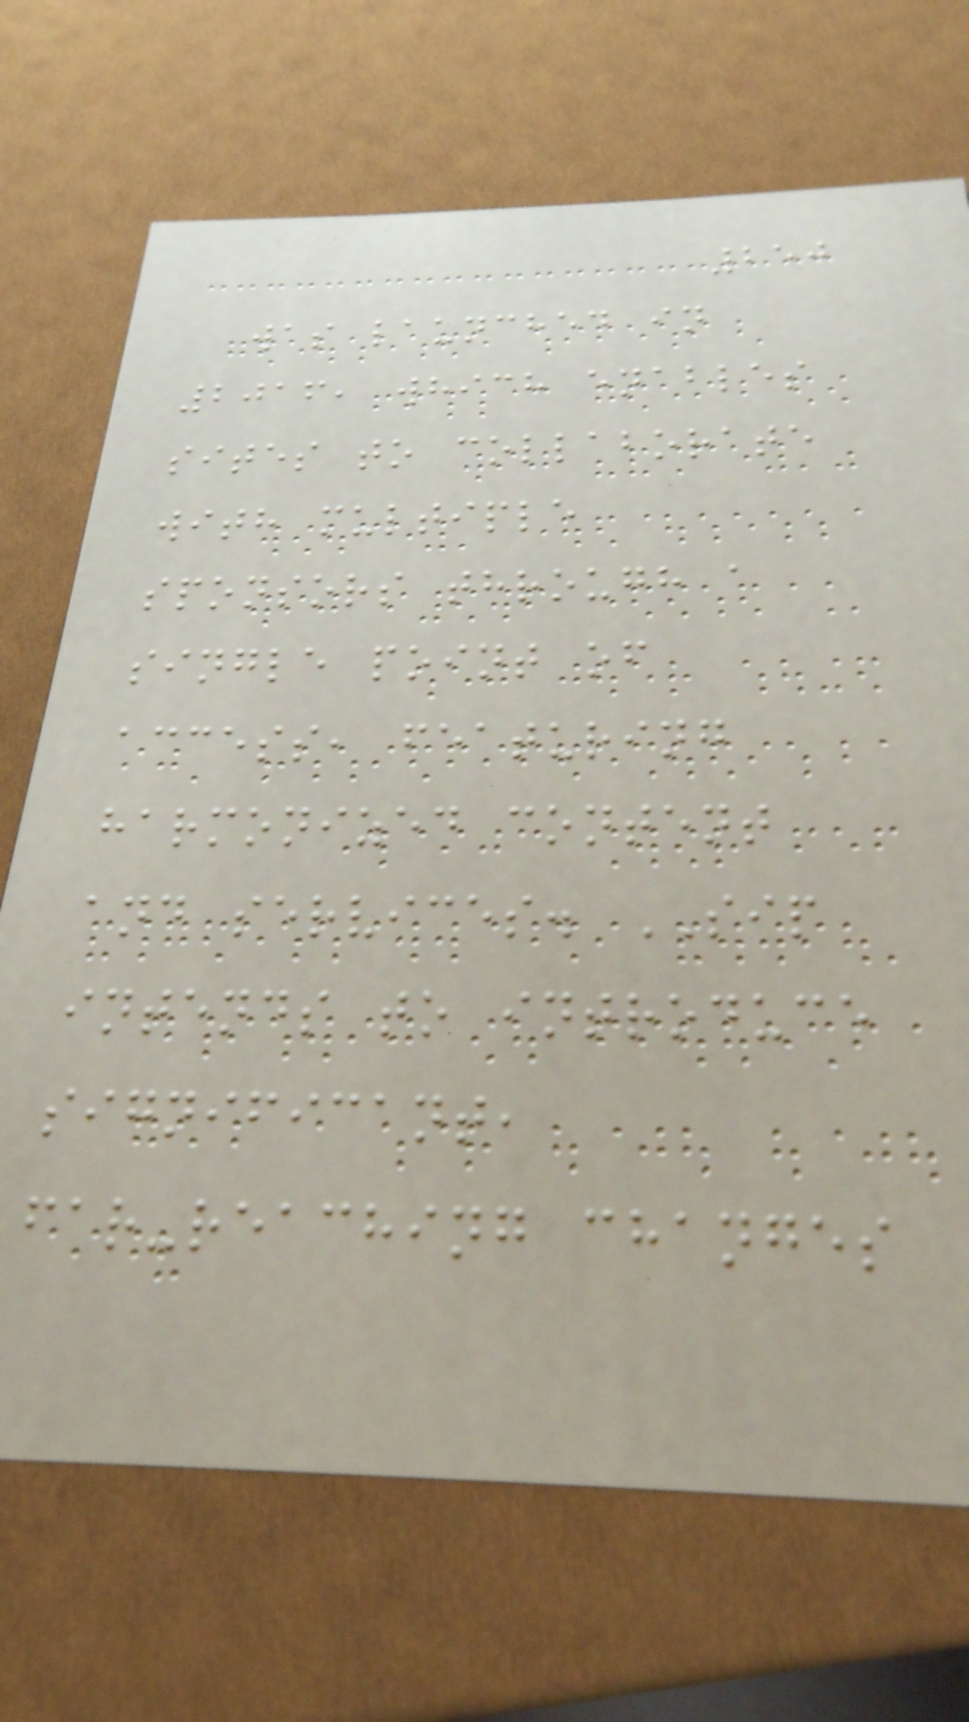250
was launched in
2016, which enables
sites to collaborate
with multiple
sponsors through a
single point of
access, featuring
harmonized content
and services. SIP
intends to introduce
significant,
far-reaching changes
